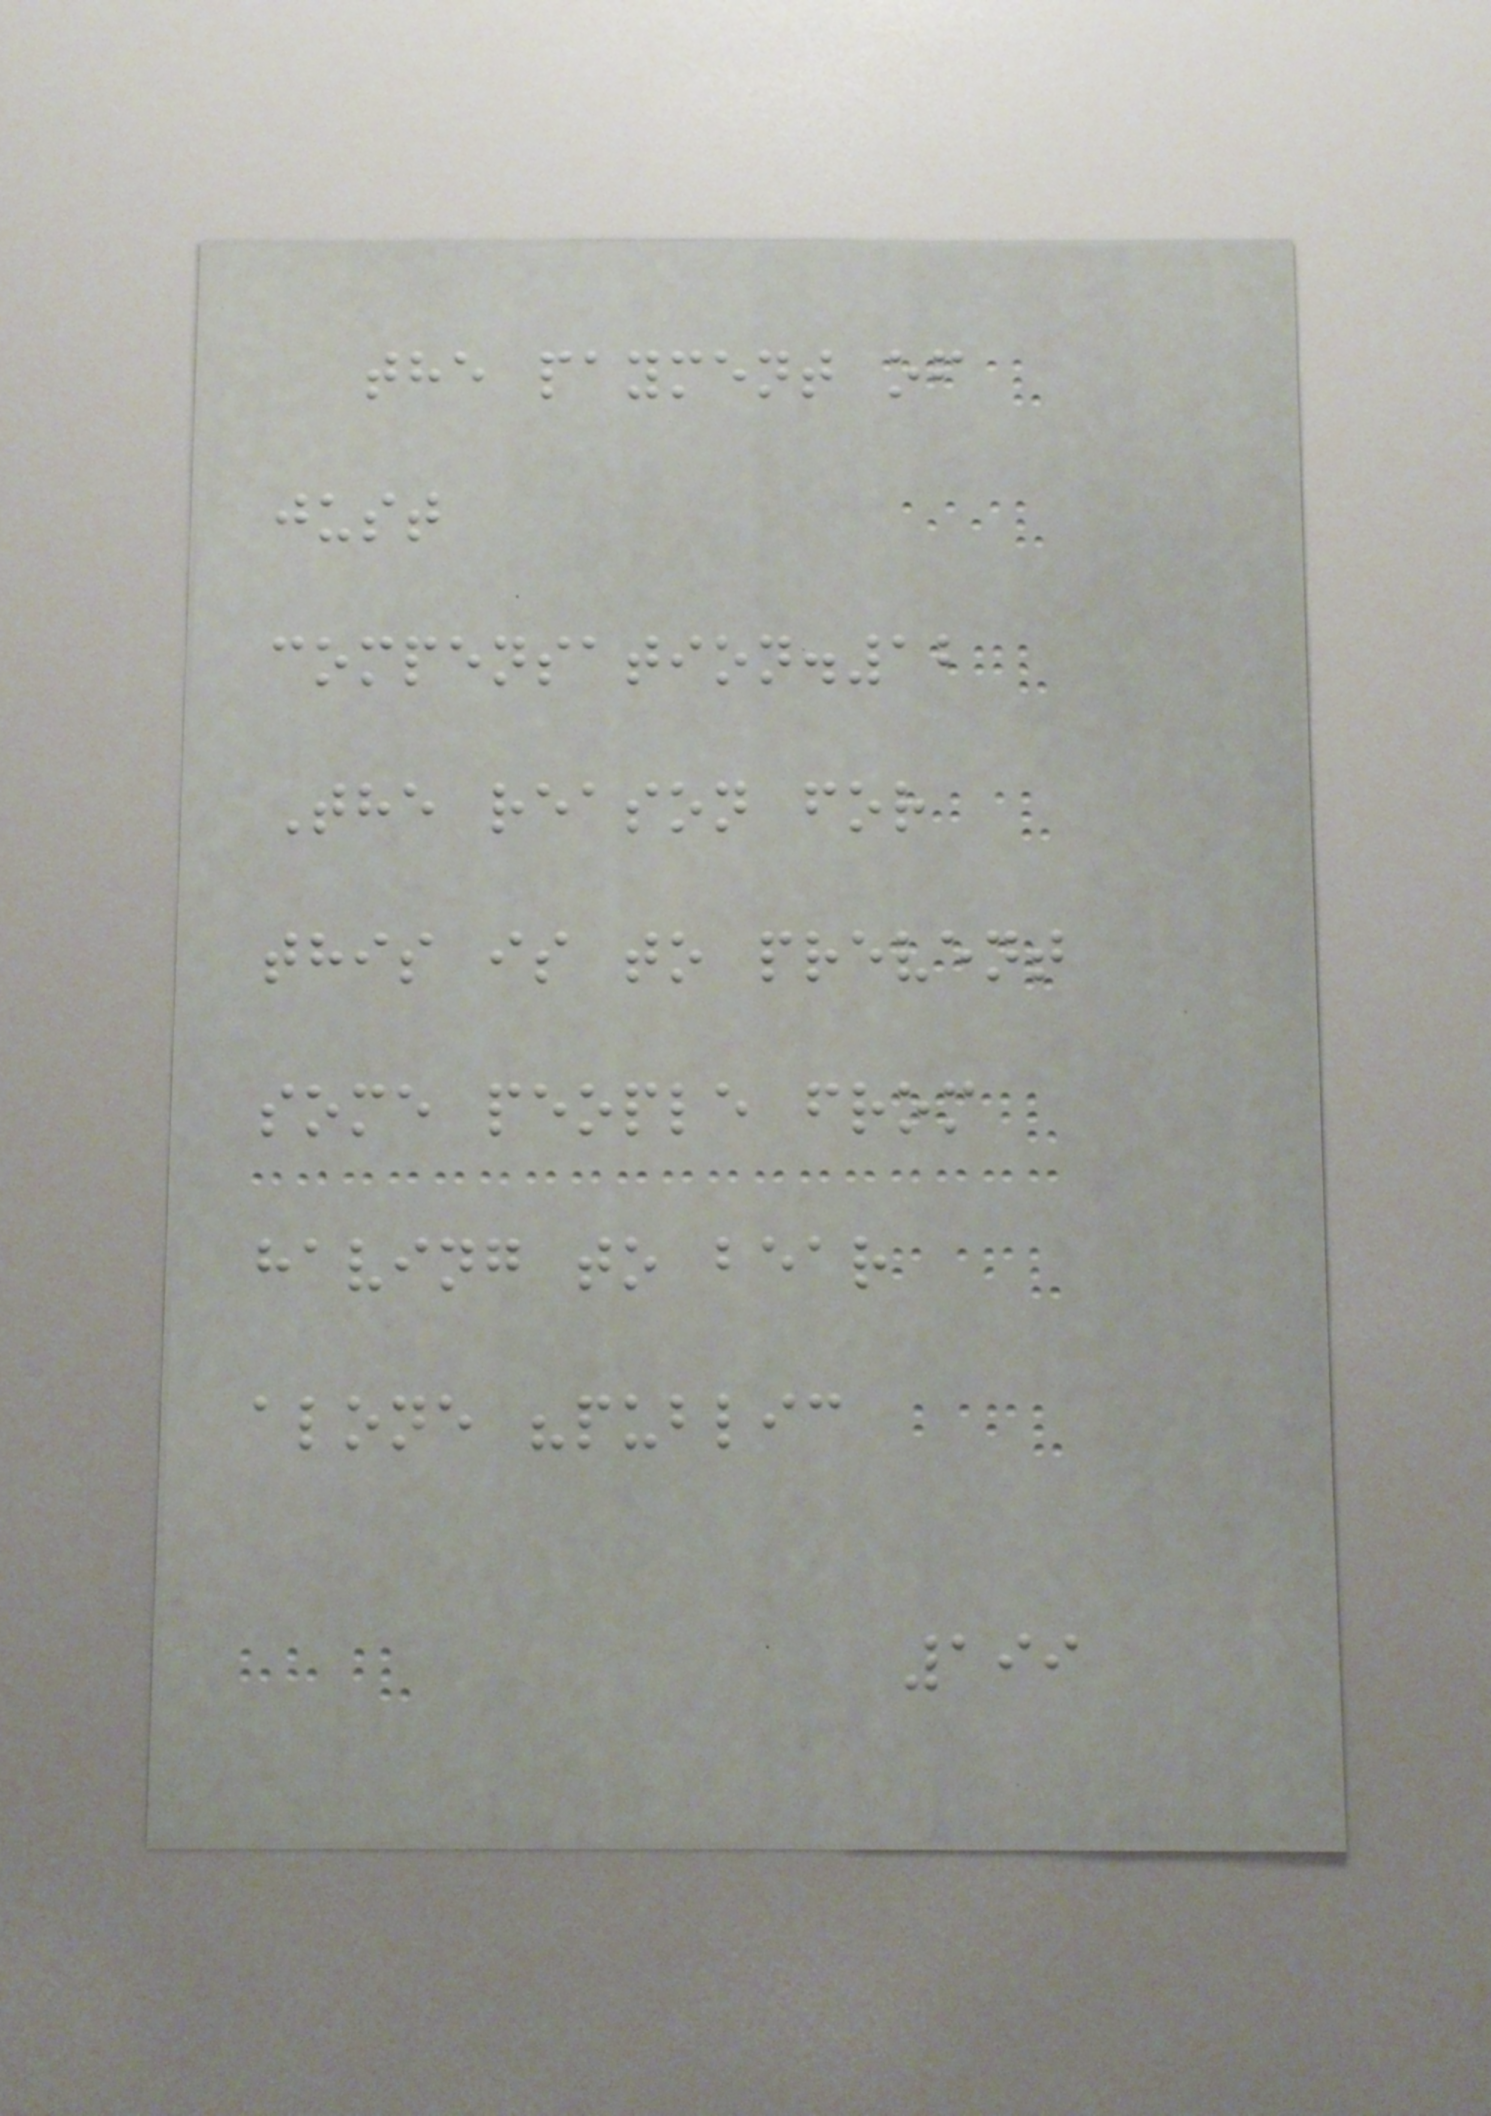the payment of
just
compensation.12
The reason for
this is to prevent
some people from
having to bear
alone "public
199
